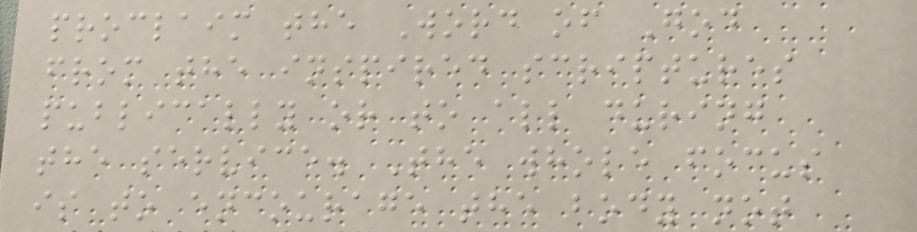proclaim the Word of God
from the inspired scriptures
publically or to all during
the service. The whole focus
is to encourage the body not
